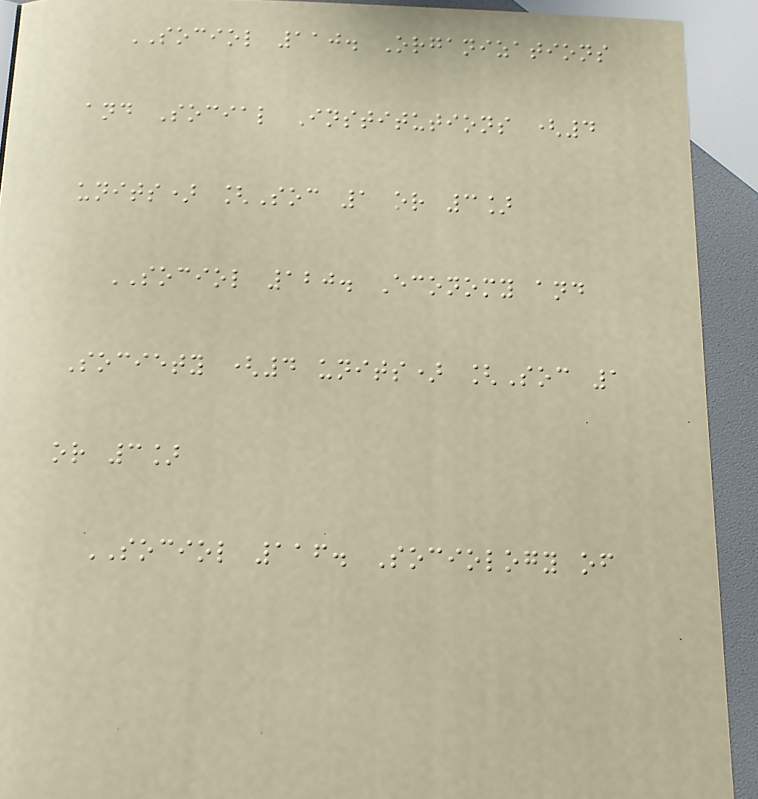SOCIOL 110. Organizations
and Social Institutions (4
units) [Soc 1 or 3]
SOCIOL 120. Economy and
Society (4 units) [Soc 1
or 3]
SOCIOL 116. Sociology of
